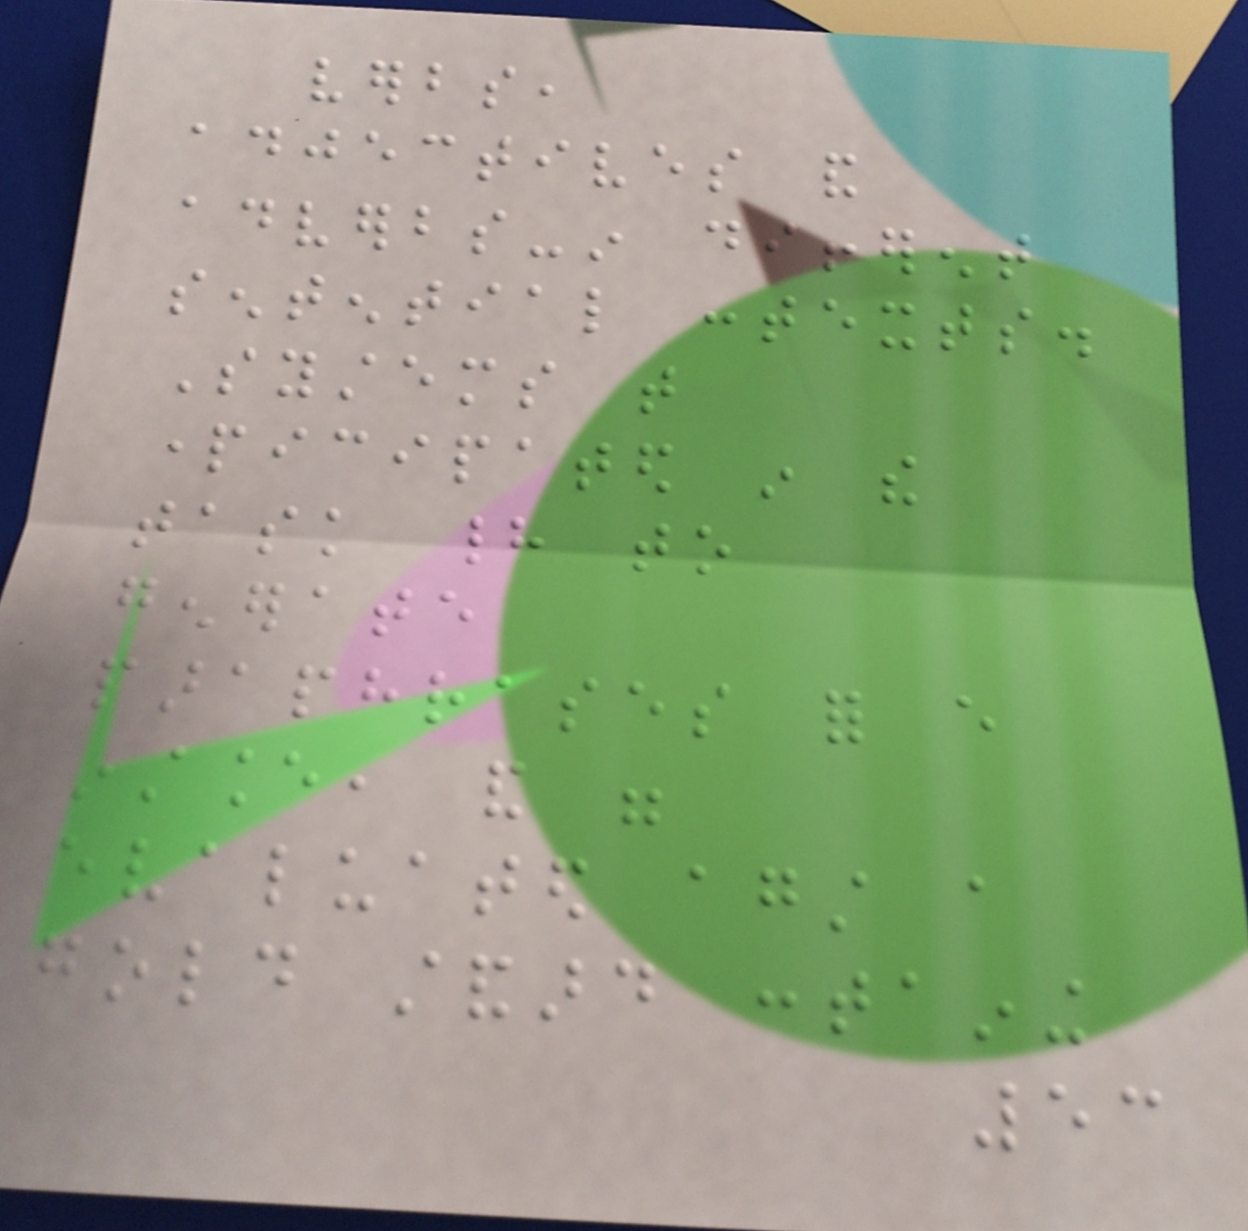verbs,
adjectives and
adverbs-in different
sentential contexts.
Systems that
participated in the
task had to
generate
paraphrases for every
instance, and were
evaluated against a
gold standard containing
53
